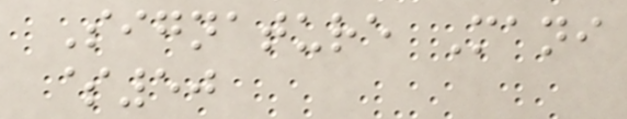Signature Mani
$50
